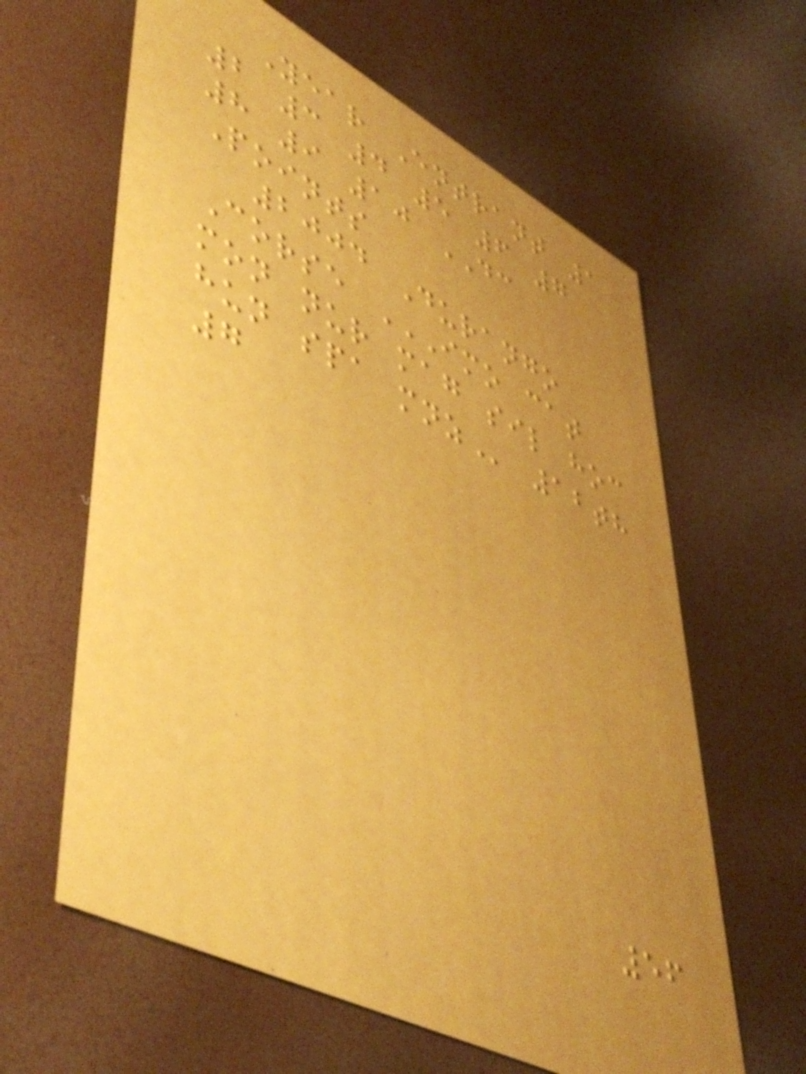Year Entrant 1
2 3 4 5 6 7
8 9 10 DC
Points
2004 Durango
Corse IMO CAT
MON NUR MAG SIL HOC
HUN SPA MNZ 12th
7
56
